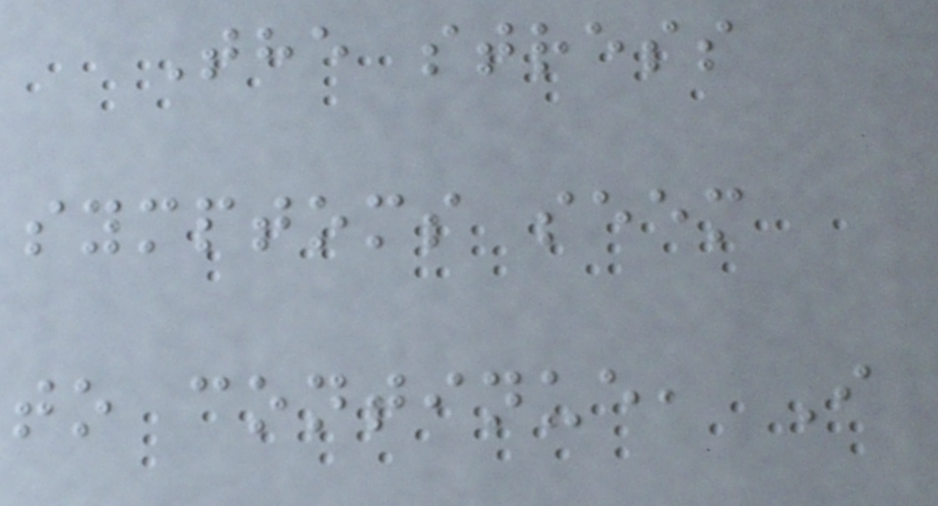The stress
symptoms seem
to continue, I
